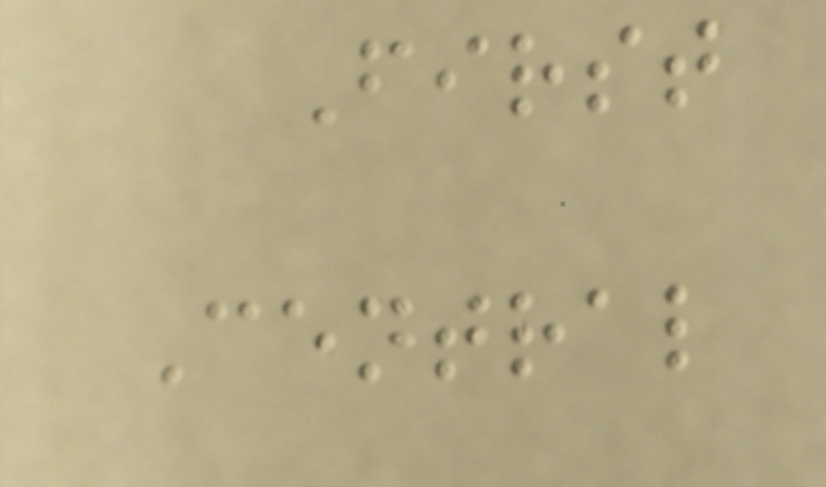First
Central
